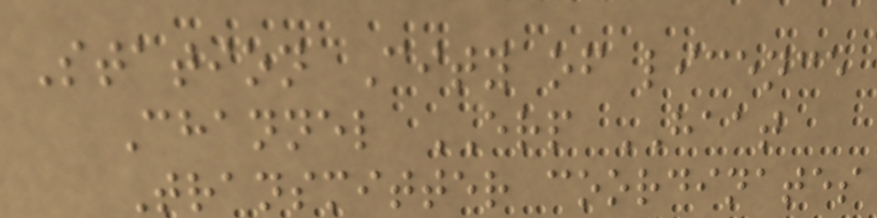Station City of licence
Channel ERP HAAT
Transmitter coordinates
